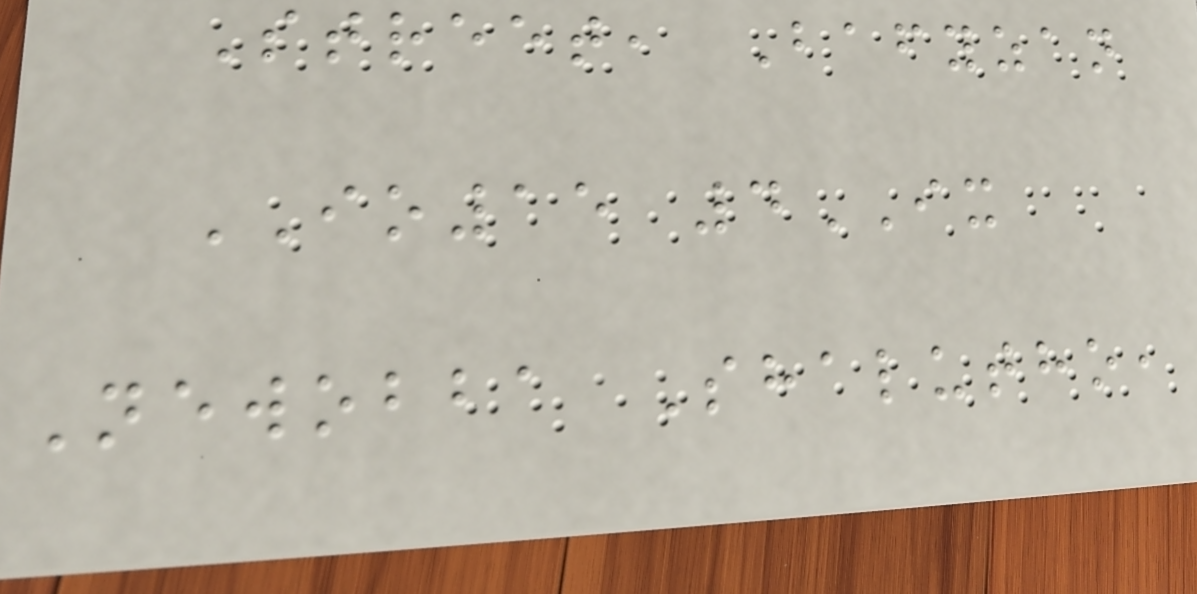Street, Bafyzan
IO15 4IX
Newobba Shalutho,
